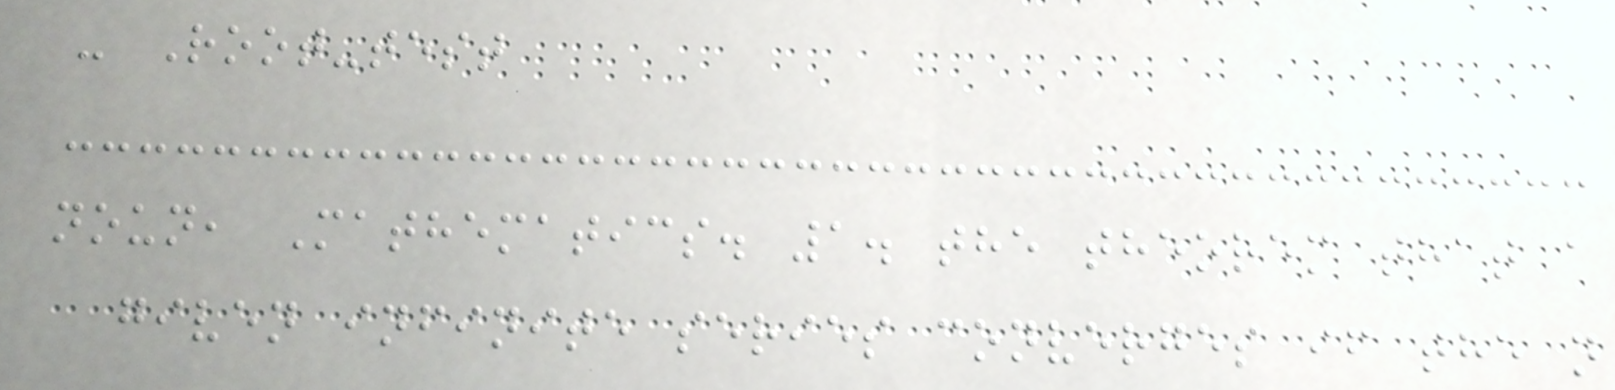- Root-test
noun, Mathematics. 1. the theorem that a
given infinite series converges if the n
